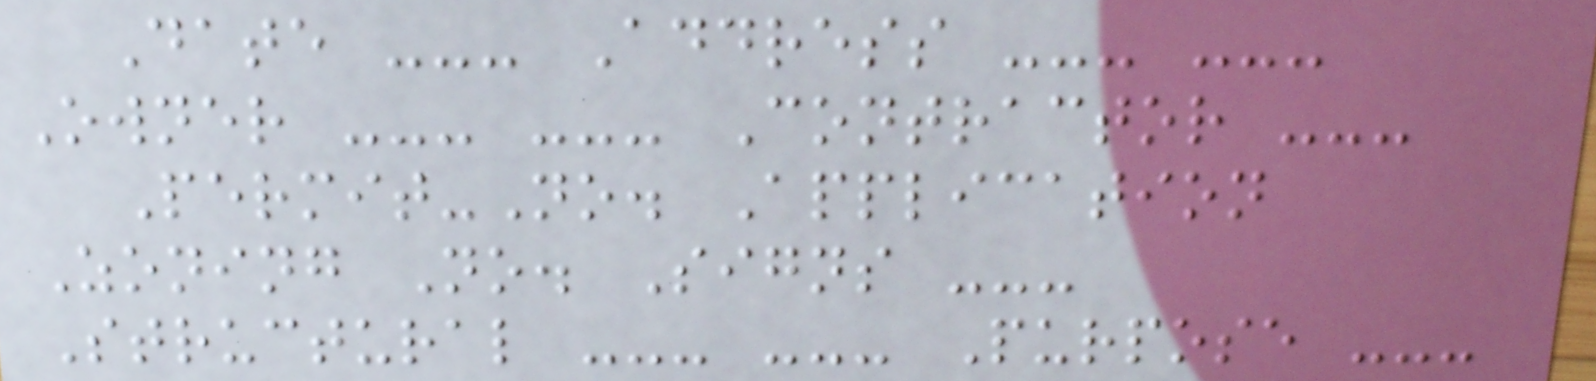Date --- Address --- ---
Owner --- --- Contractor ---
Permit-No. Application
Zoning No. Signs ---
Structural --- --- Purpose ---
